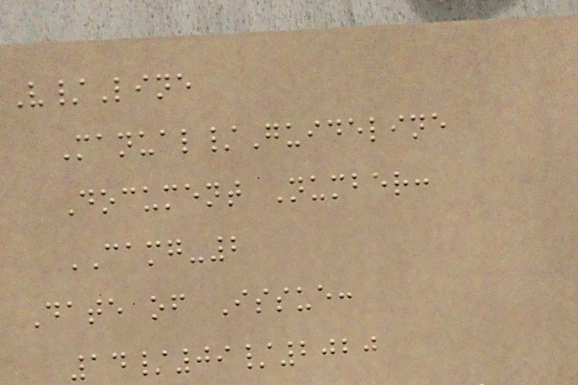V/Line
Manual/Guideline
Document Number:
CAMG-2
Date of Issue:
14/09/2020
